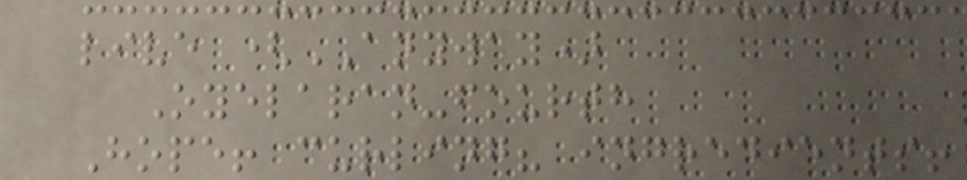live (ANYWAY)
Oyelaran-fourth
Hope! curling? ingredients!
